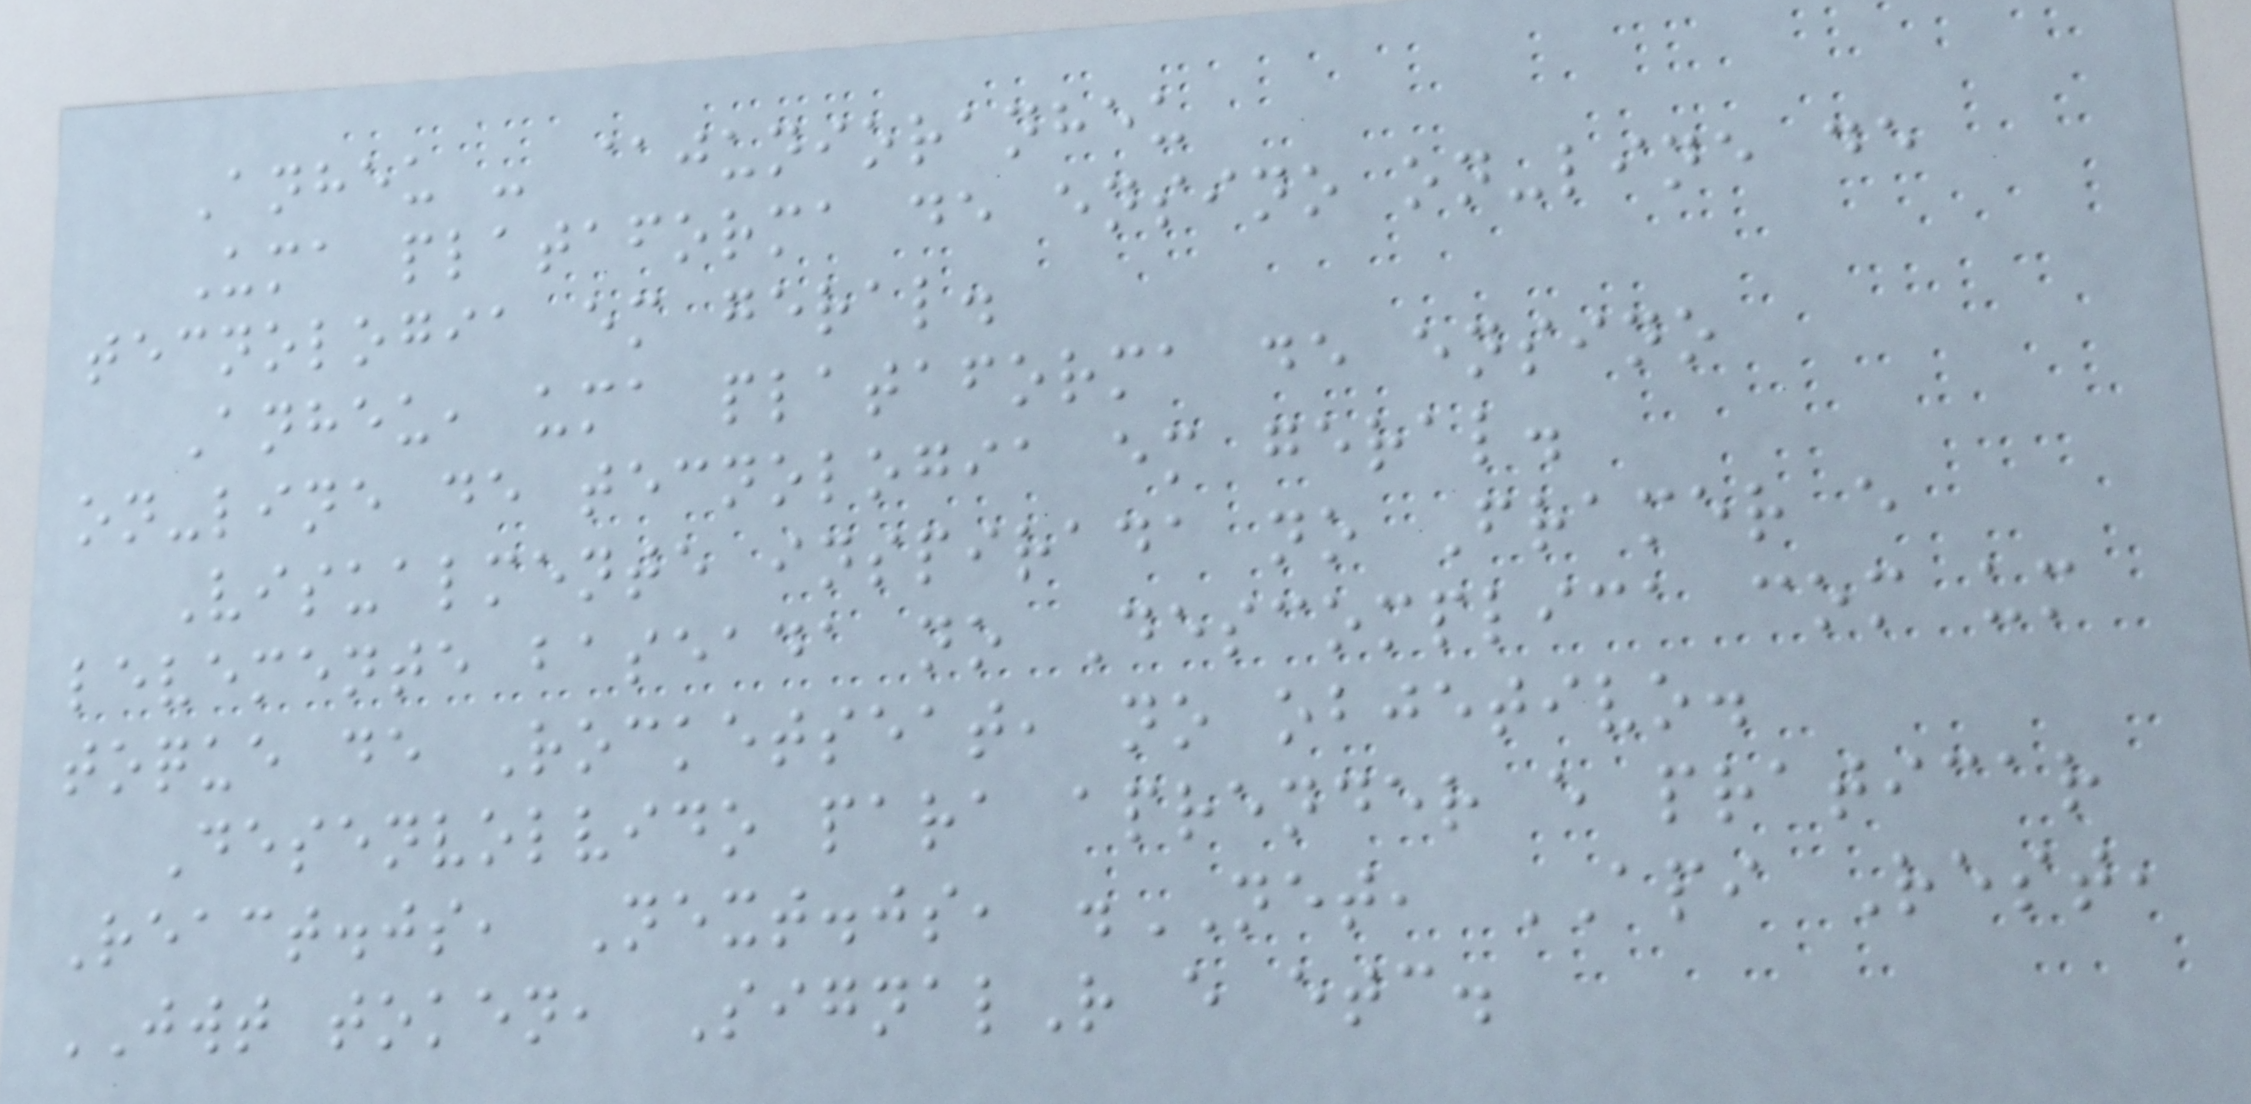Anheu - @junioranheu
Uma plataforma de ensino on-line de
tecnologia em geral.
Anheu, uma plataforma de ensino
on-line de tecnologia em geral.
Visualmente inspirada no Framer e
levemente baseada no Descomplica com um
toque de Rocketseat, no objetivo.
Desenvolvido para aprender e praticar
React.js, Next.js, .NET, API Rest,
JWT token, SignalR e etc.
